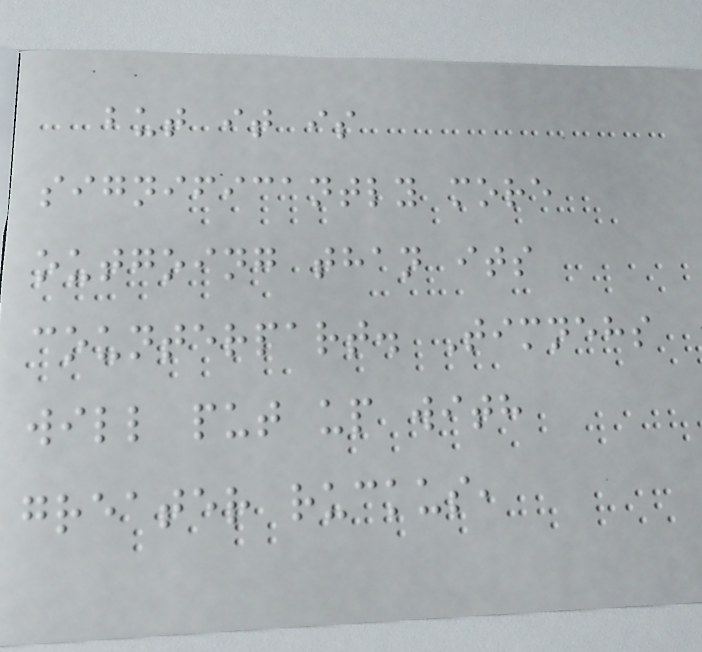but it is
significantly more
outgoing than its
counterpart. Timnehs
will put up with
greater ruckus,
